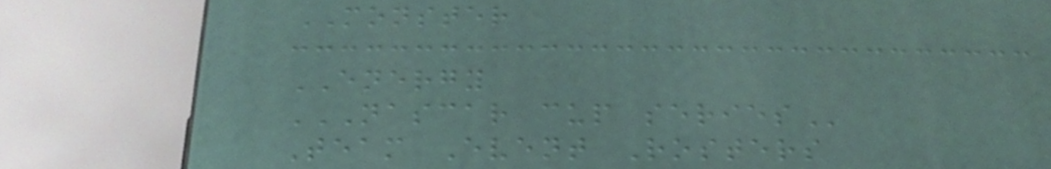MONSTER
ENERGY
NASCAR CUP SERIES
Team Event Rosters
